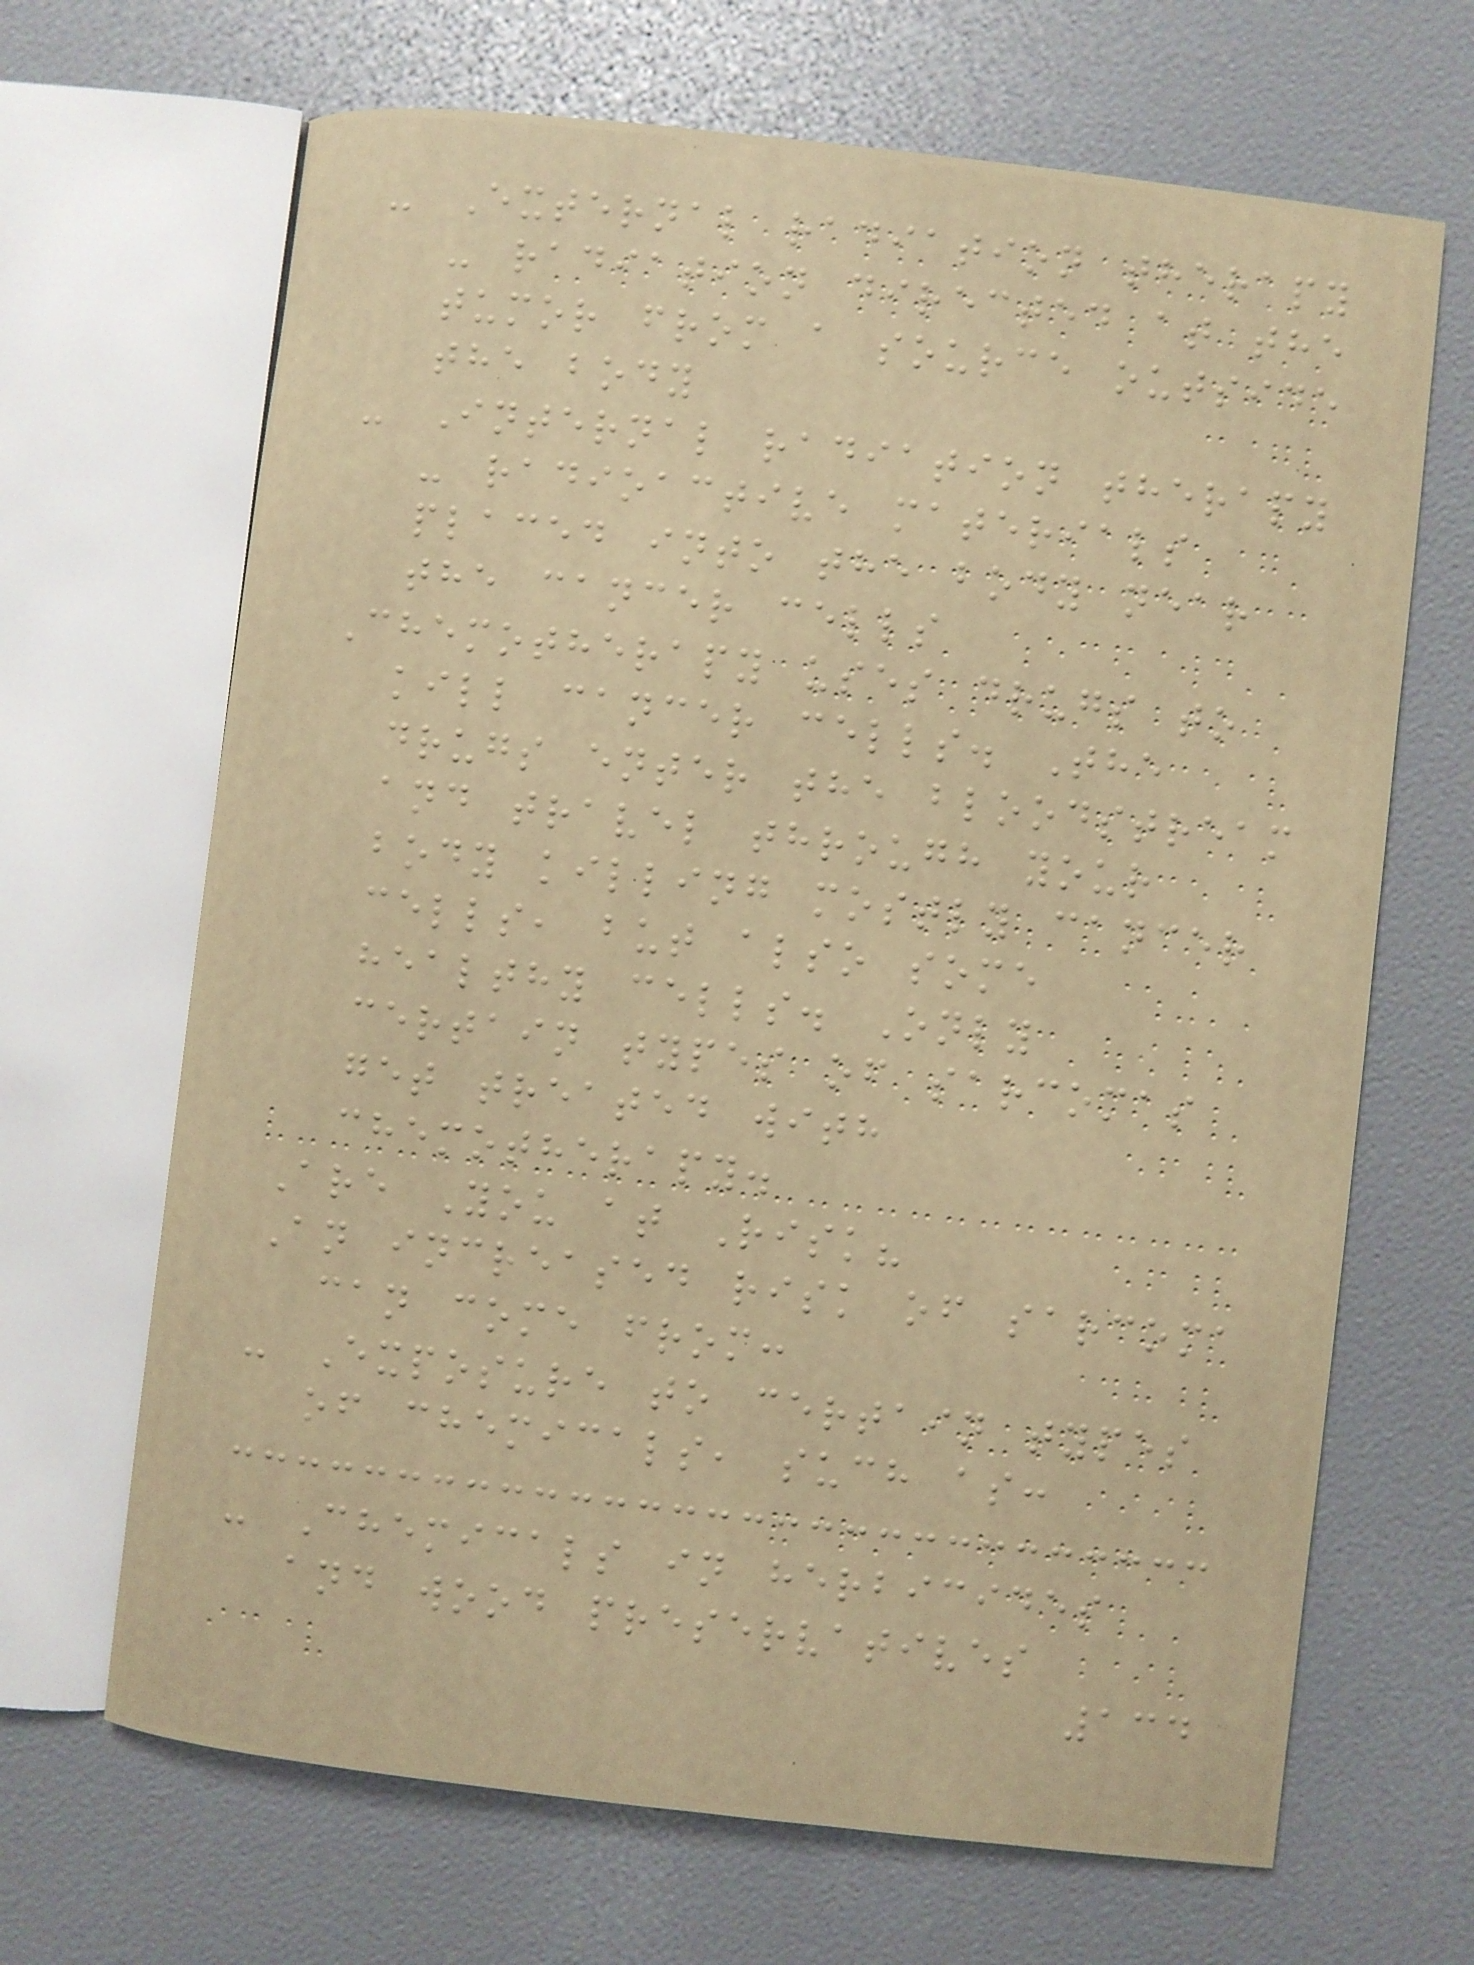- External radiation therapy
- radiation directed at the
tumor from a source outside
the body
- Internal radiation therapy
- radioactive materials
placed into the body near
the cancer cells
Chemotherapy uses drugs to
kill cancer cells. The
drugs enter the bloodstream
and travel through your
body killing mostly cancer
cells, but also some
healthy cells. Only
certain types of sarcomas
get treated with
chemotherapy.
Are You at Risk?
An increased risk of sarcoma
can come from:
- Exposure to certain types
of chemicals, such as:
- Chemicals in herbicides
and wood preservatives
134
